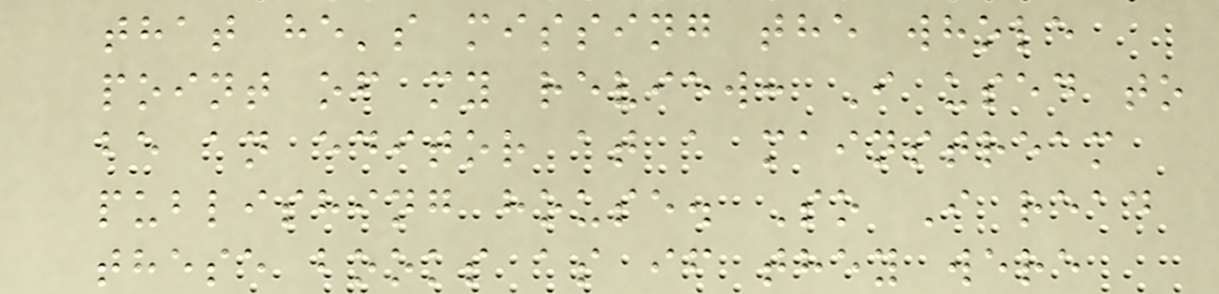that he's missing the whole
point of my review: I used to
be an editor at a mainstream
publishing house. So I read
these books as if they were
